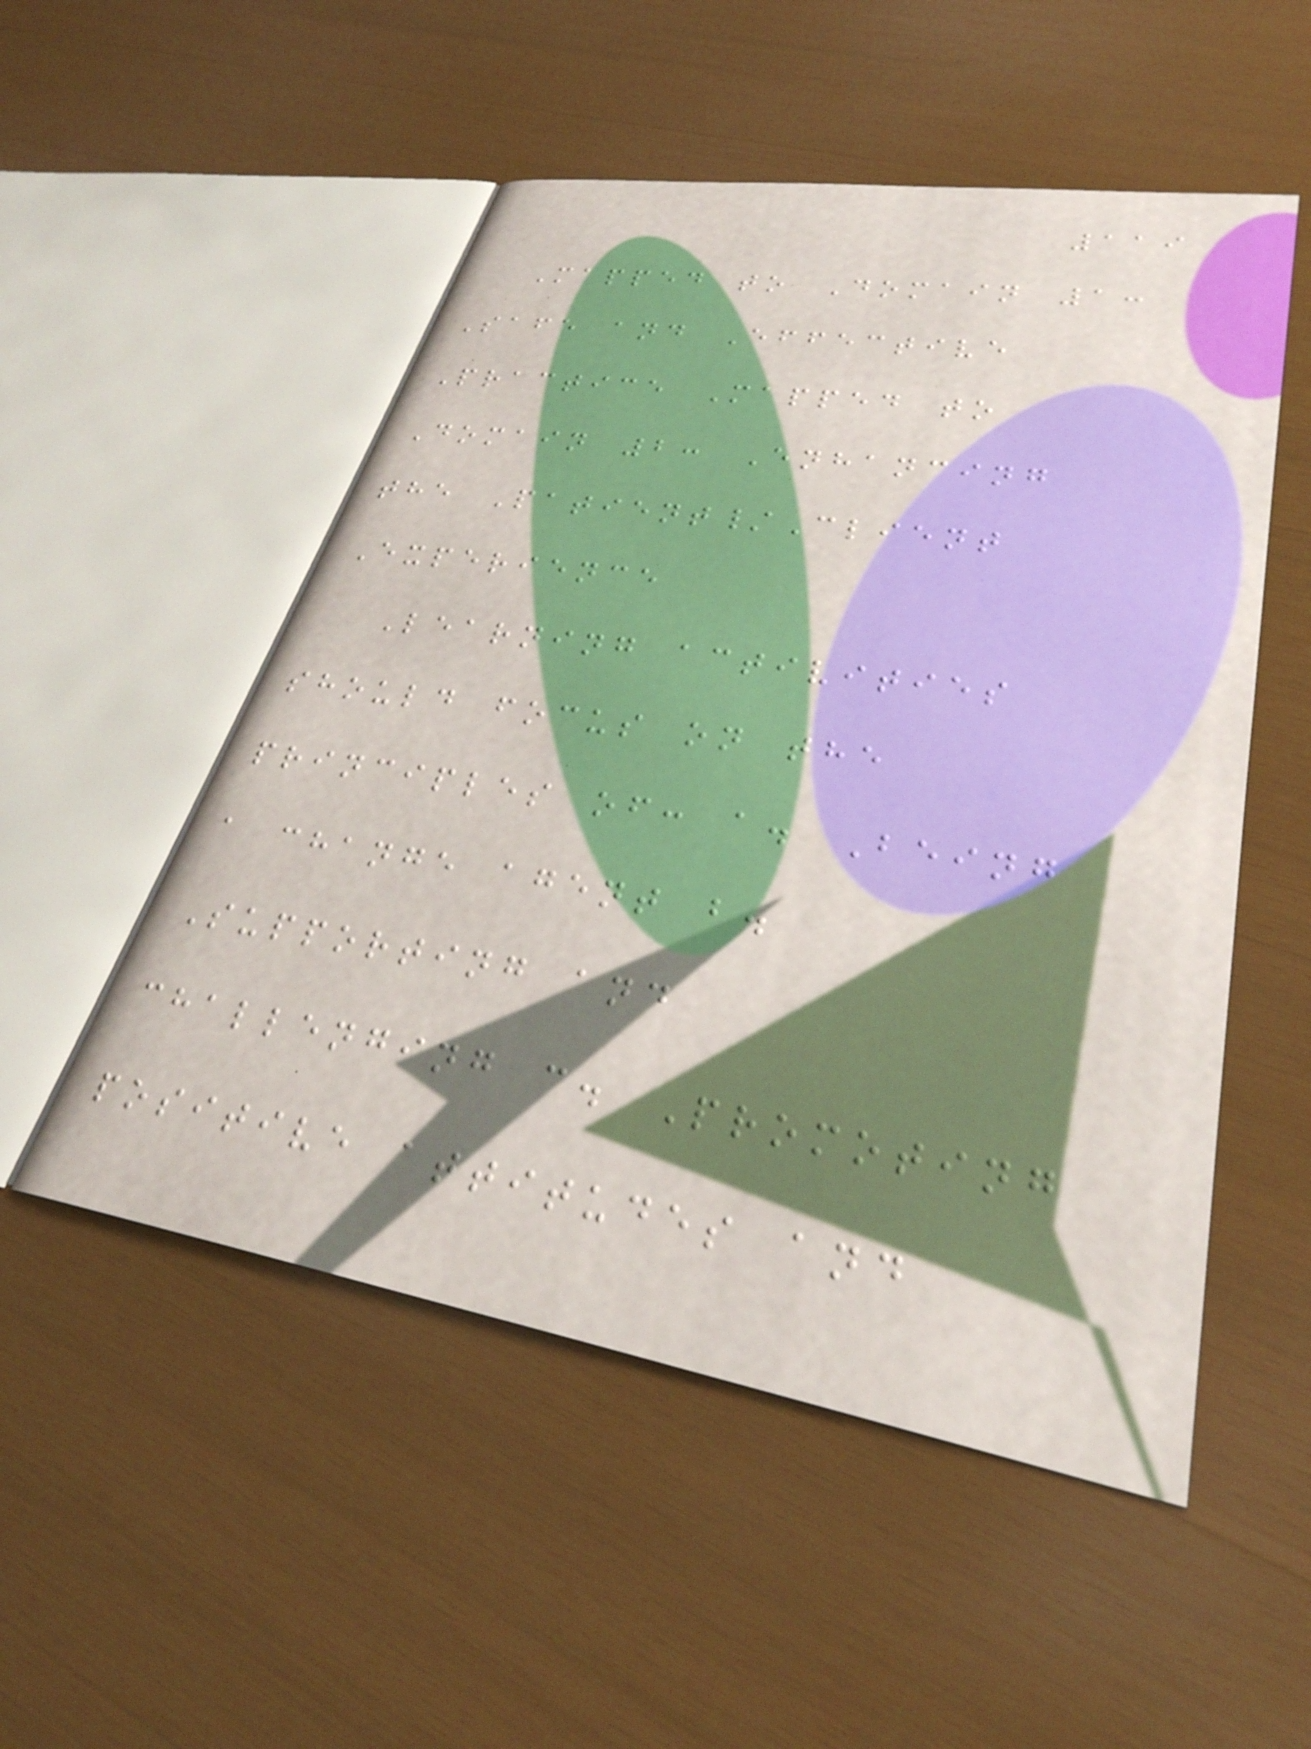119
Mapped to Domain 1:
Safe and Effective
Practice Mapped to
Domain 2: Enhancing
the Patient/Client
Experience
Learning activities
should focus on the
principles of: a. Being
a change agent b.
Supporting and
challenging c. Promoting
positive attitudes and
